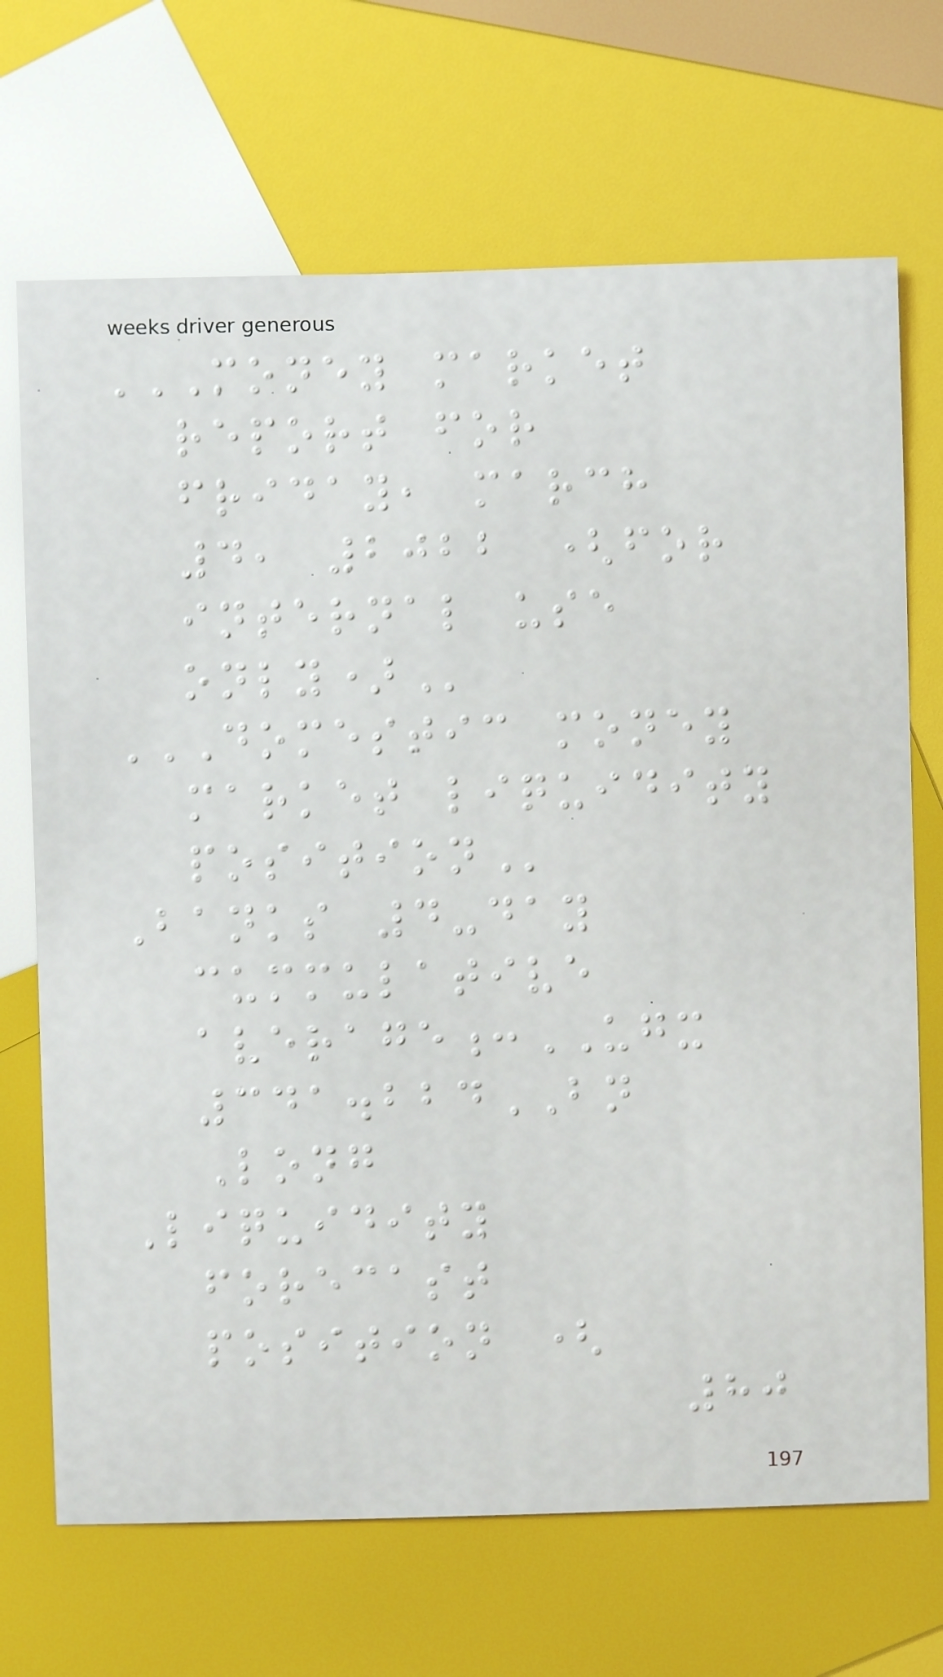MONEY MARKET
REPORT FOR
FRIDAY, MARCH
4, 2022 (FOR
INTERNAL USE
ONLY)
DOMESTIC MONEY
MARKET LIQUIDITY
POSITION
Banks 4-day
cummulative
average:UGX
341.224BN
Long
Liquidity
forecast
position (
80
